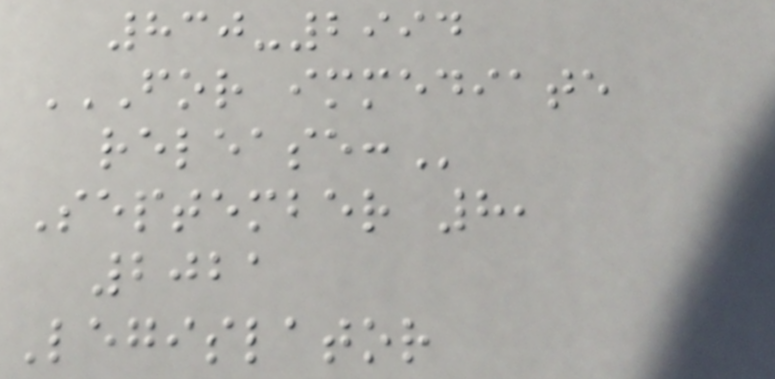830-2994
FOR IMMEDIATE
RELEASE:
September 8,
2021
Legislator
